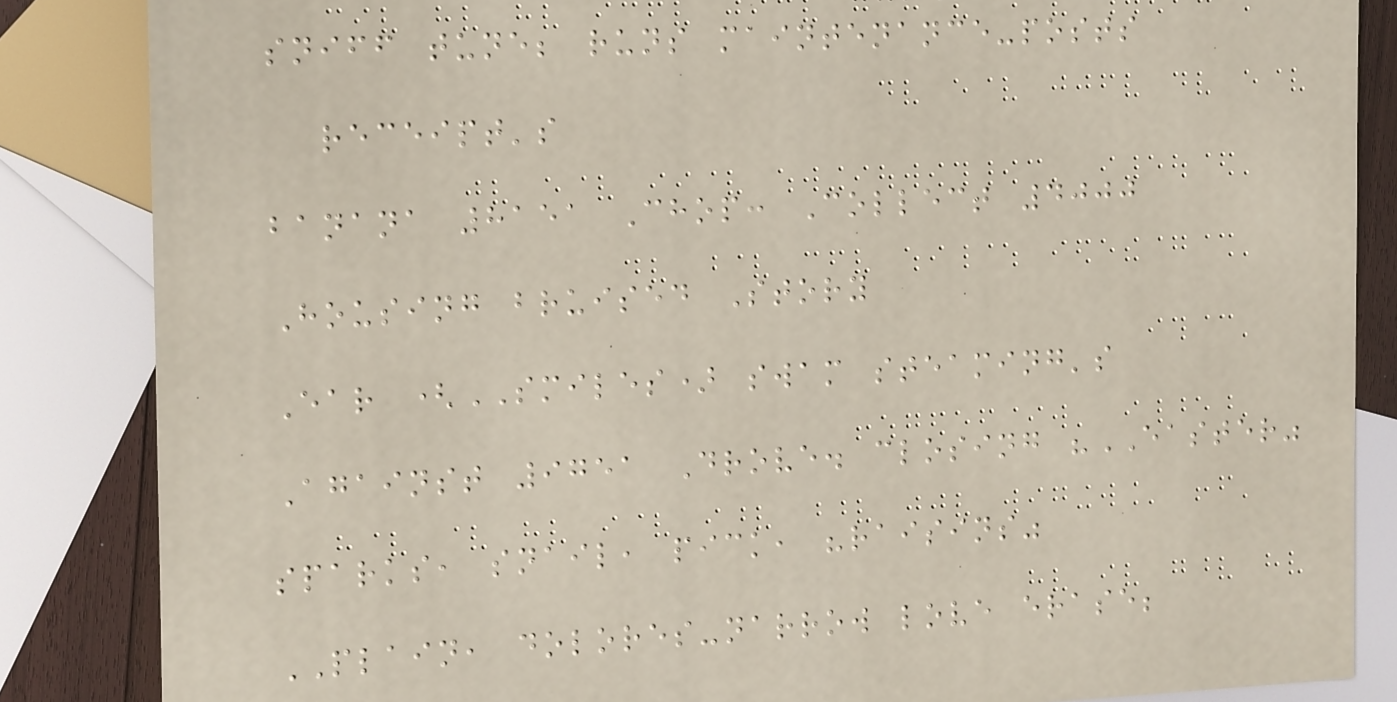sniff tune; runs maintenance-posts
receipt's
banana 8151 Chop: Collect 4000
Housing bruised Story
Ear (SMILES) swam steaming's
Against 9751 Drove. closing "EASTER"
sparks, snail, pick, "raisins"
PLAIN, dolores-narrow love erase;
